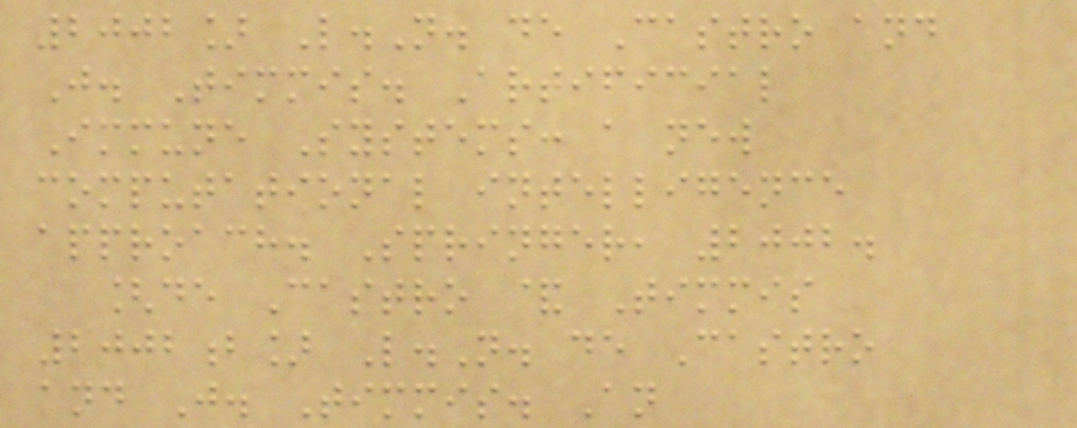2002] L.N. de Castro and
J. Timmis. Artificial
Immune Systems: a new
computational intelligence
approach. Springer, 2002.
[de Castro & Timmis
2002b] L.N. de Castro
and J. Timmis. An
